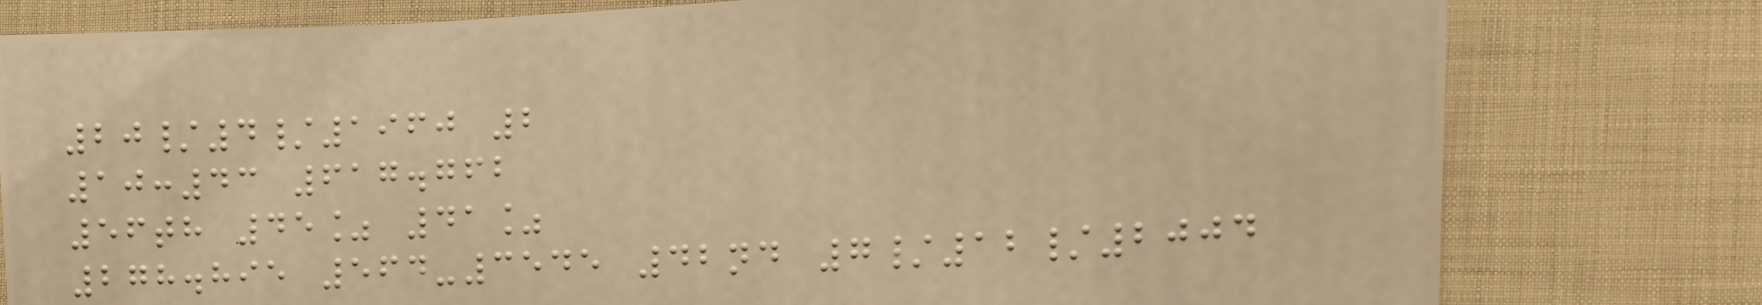20/4/1960 2
10:43 617.762
56th 45% 41%
278.895 564-3545 42nd 7/12/2004
